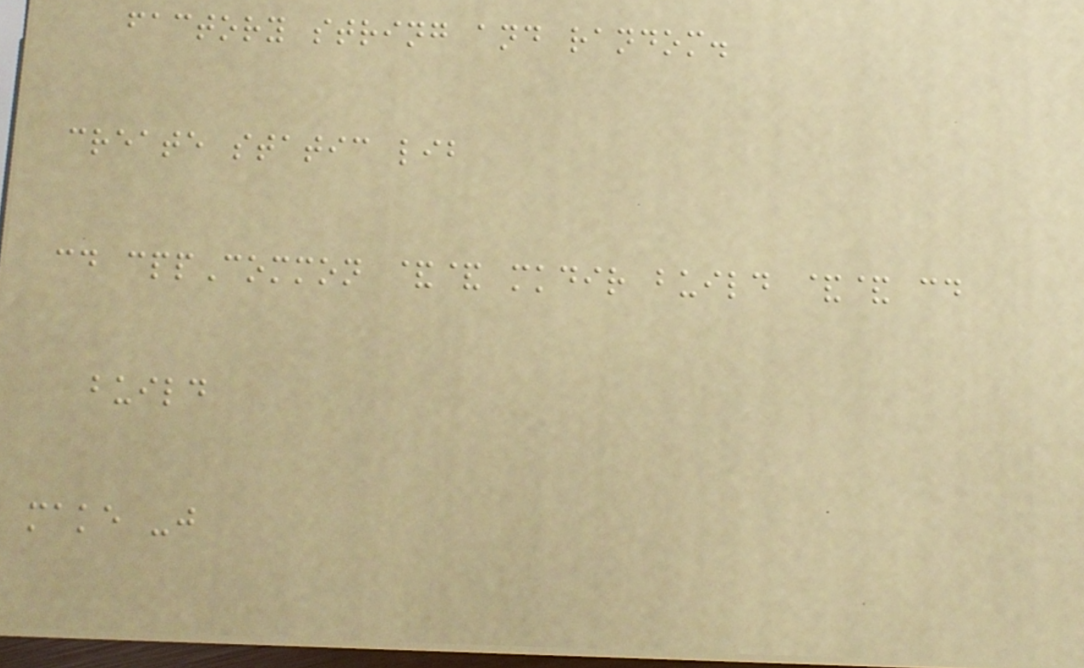factory string and random.
create static lib
cd cppCommon && mkdir build && cd
build
make -j
